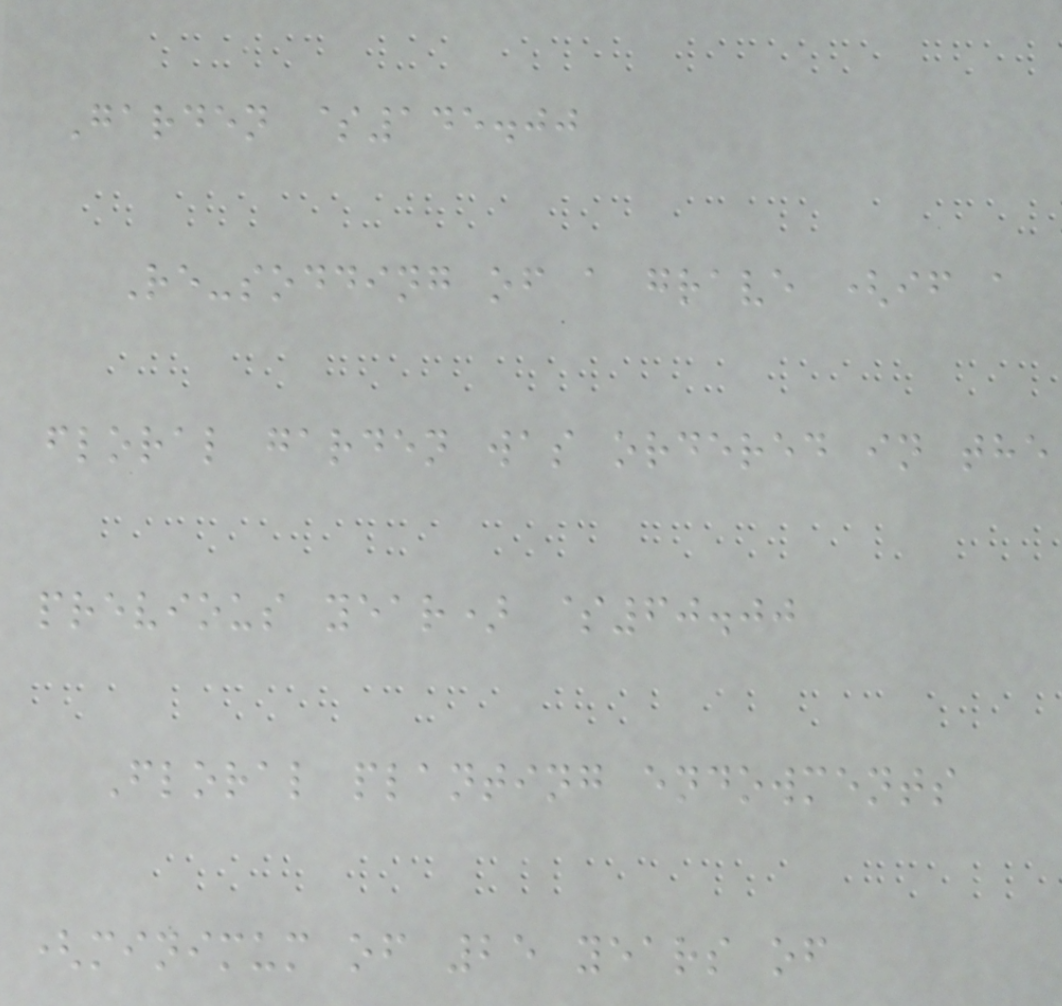Garden $145.00
Re-sodding of a grave (if a
floral garden was ordered in the
previous year) $60.00
Floral planting endowments
(minimum of 25 years of
